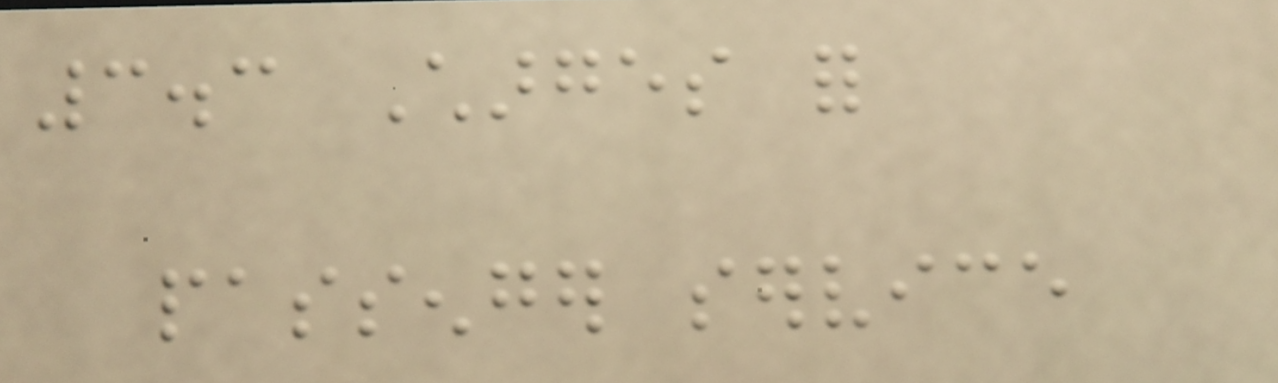3.3 Charges for
passenger service
